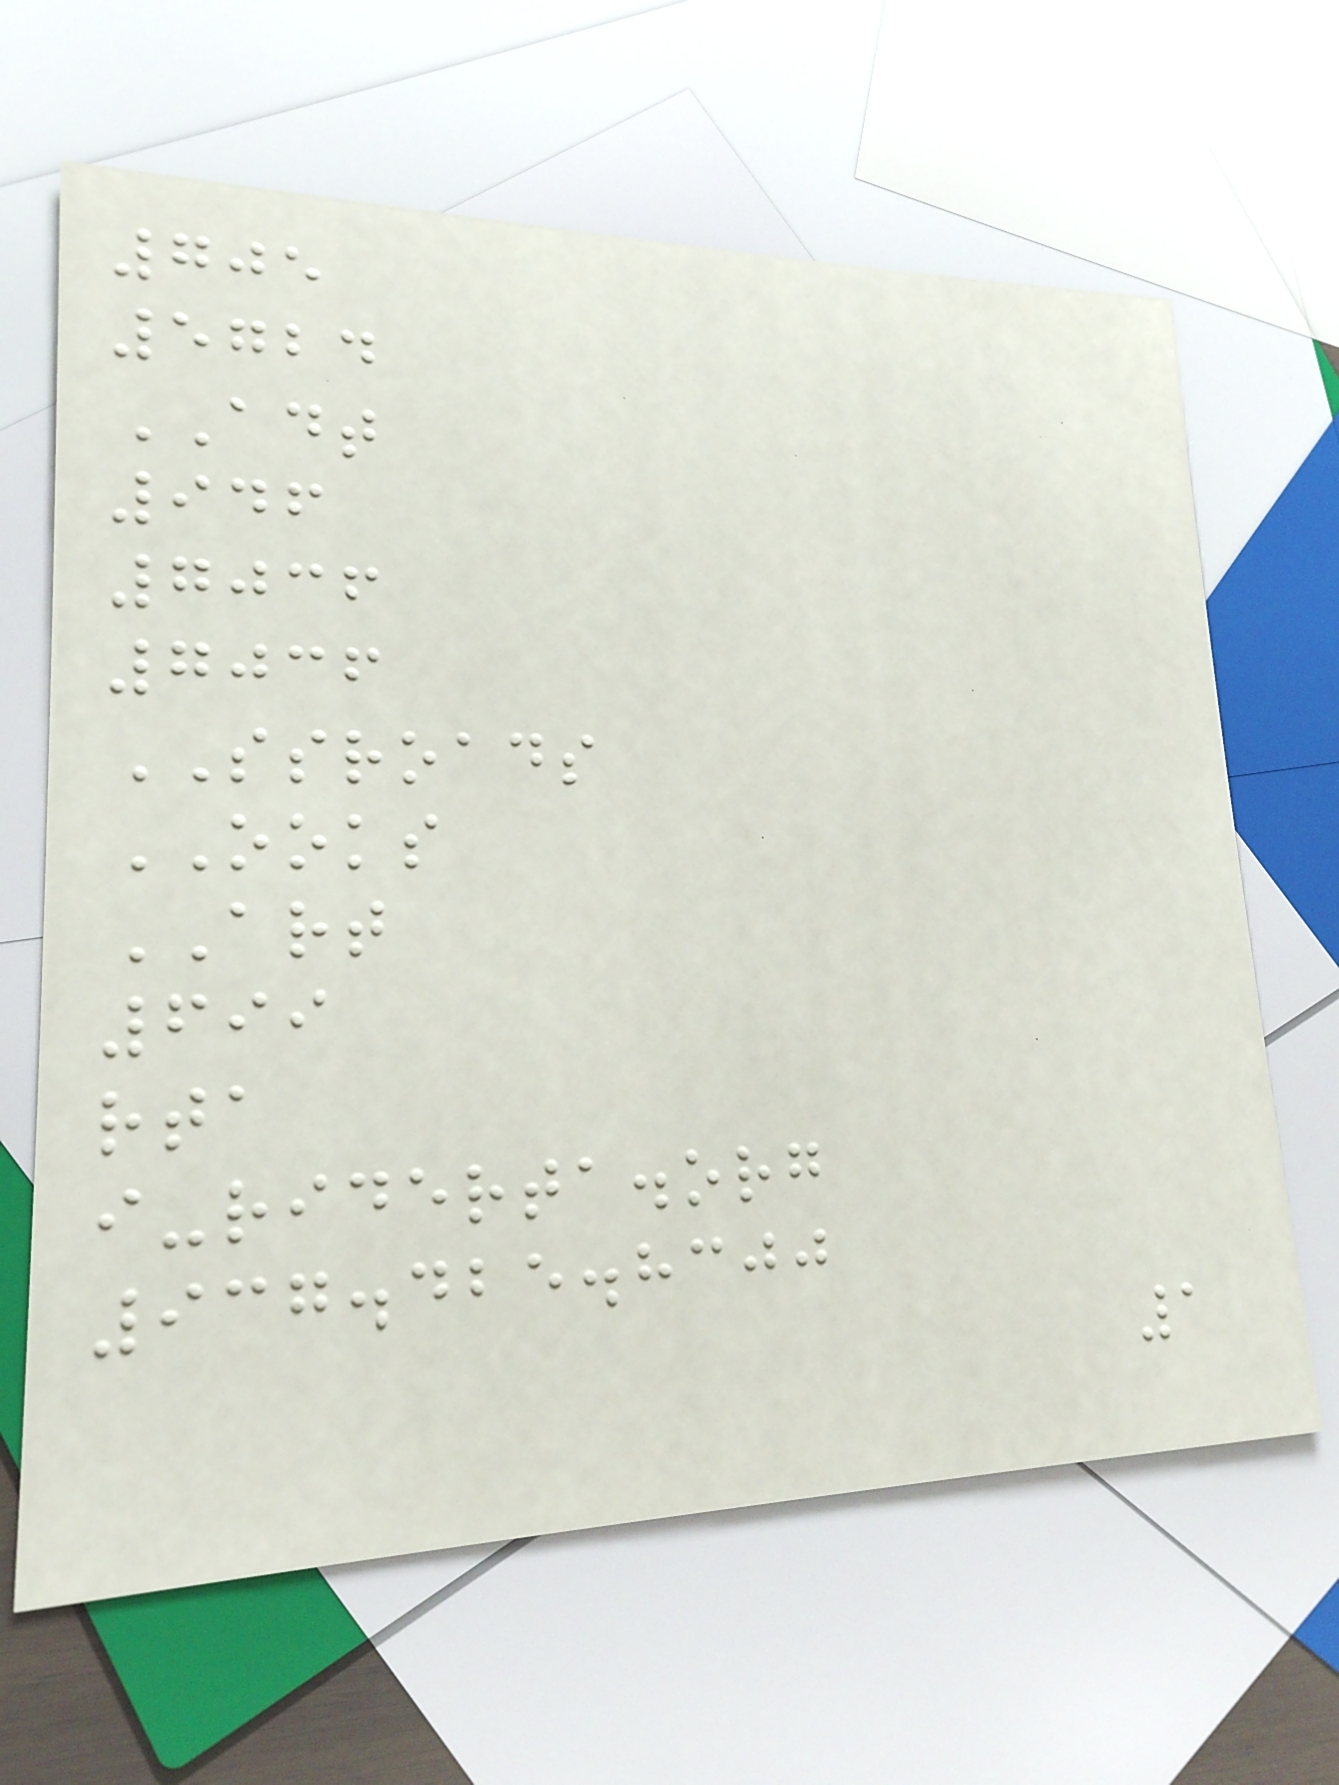705
5724
ADT
946
7036
7036
SSROADS
OOKS
ART
699
rta
i-riderta.org
937.425.8300
1
